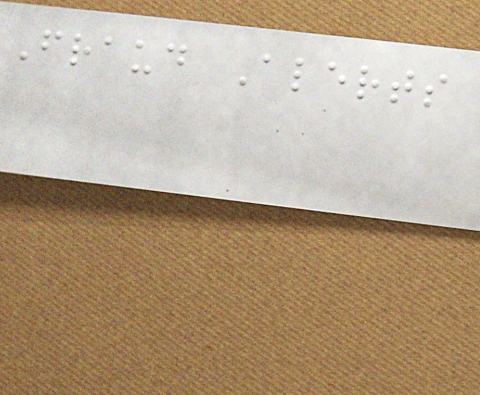Fraud Alerts
